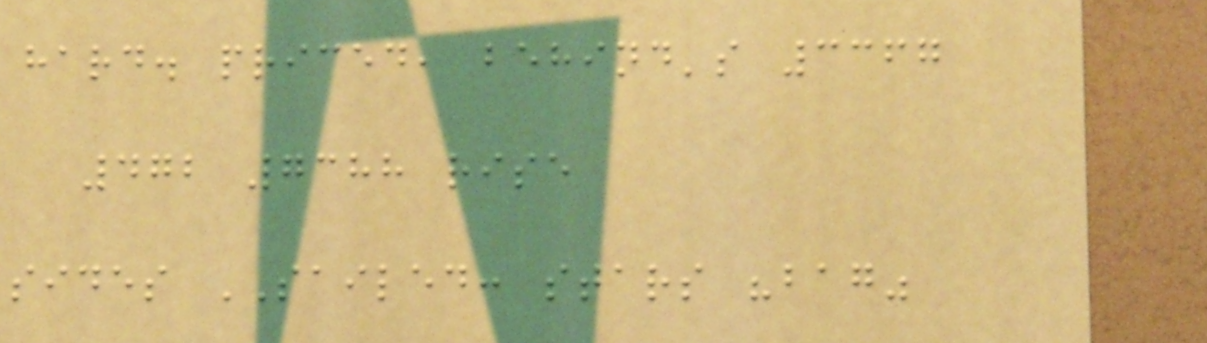hard. priced, behind's 3367
472 7388 rise
sides SAILED: stars "bag"
